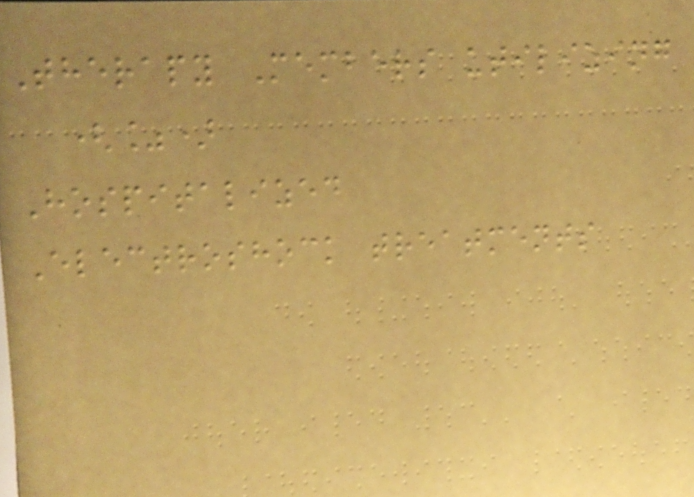Therapy Members utilizing
(%)
Hospitalized
Electroshock treatments
